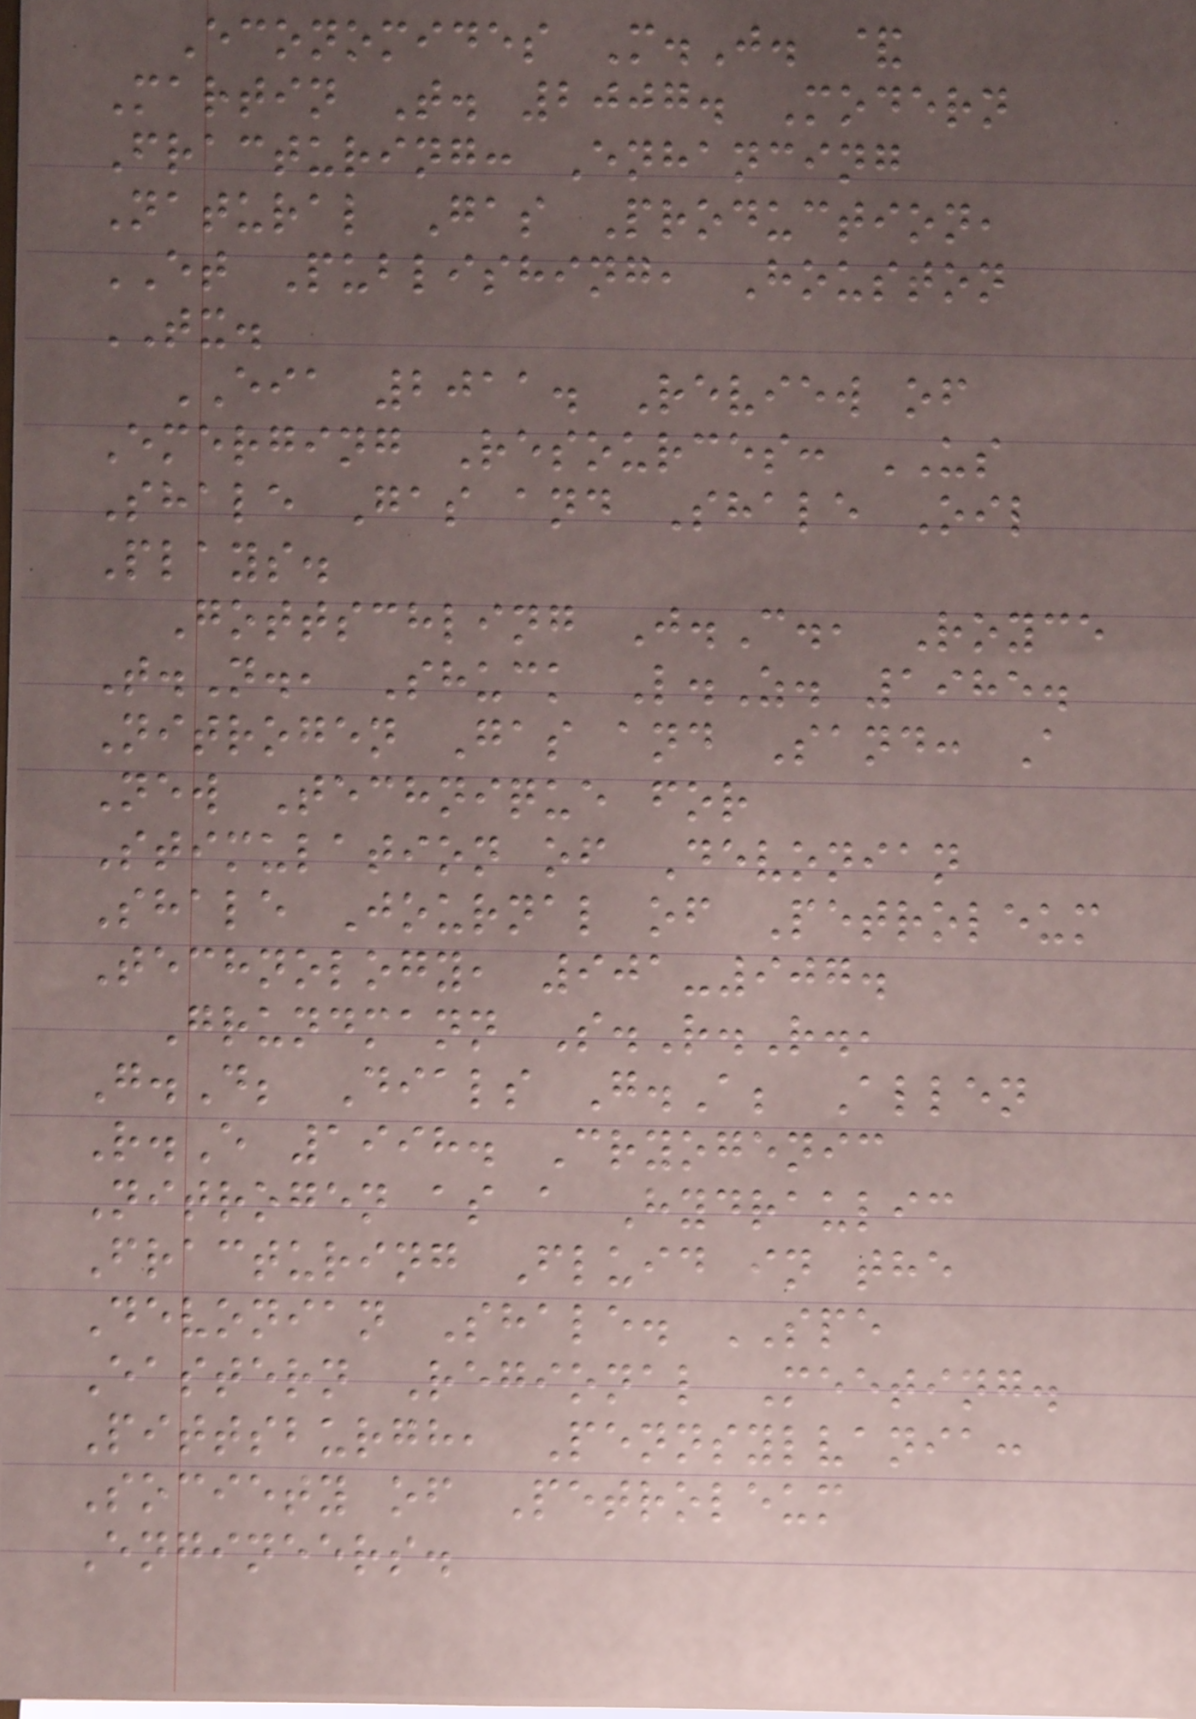Economides M.J. &
Martin T. 2007. Modern
Fracturing: Enhancing
Natural Gas Production,
ET Publishing, Houston
TX.
EIA 2011. Review of
Emerging Resources: US
Shale Gas and Shale Oil
Plays.
Gottschling J.C., Royce
T.N., Shuck L.Z. 1985.
Nitrogen Gas and Sand: A
New Technique for
Stimulation of Devonian
Shale Journal of Petroleum
Technology, 901-907.
Grundmann S.R.R.,
G.D; Dials G.A; Allen
R.E 1998. Cryogenic
Nitrogen as a Hydraulic
Fracturing Fluid in the
Devonian Shale. SPE
Eastern Regional Meeting.
Pittsburgh, Pennsylvania:
Society of Petroleum
Engineers.
